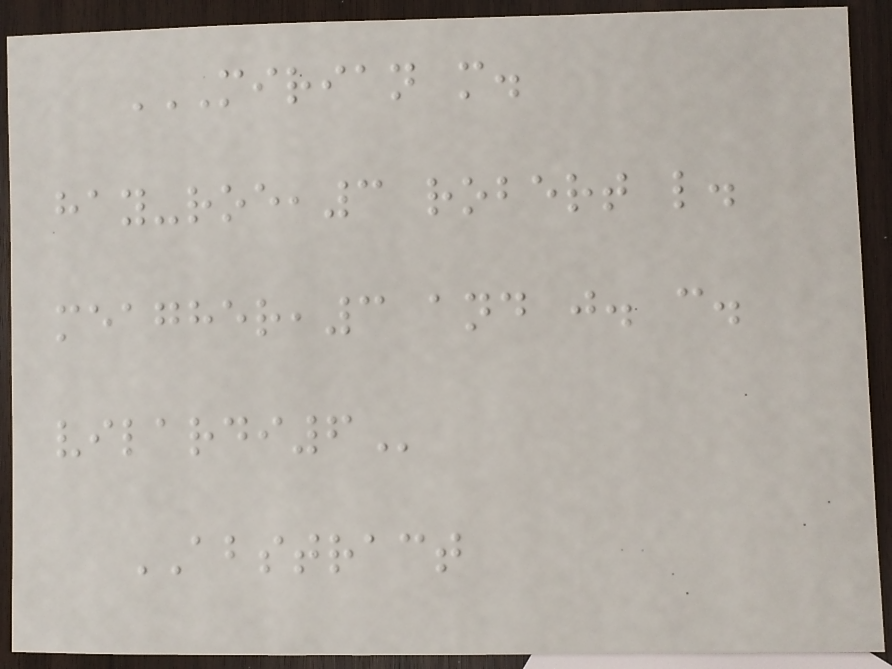MIRIAN M.
HAY-ROE,3 ROBERT L.
MEAGHER,3 AND J. C.
VILARDI6
ABSTRACT
